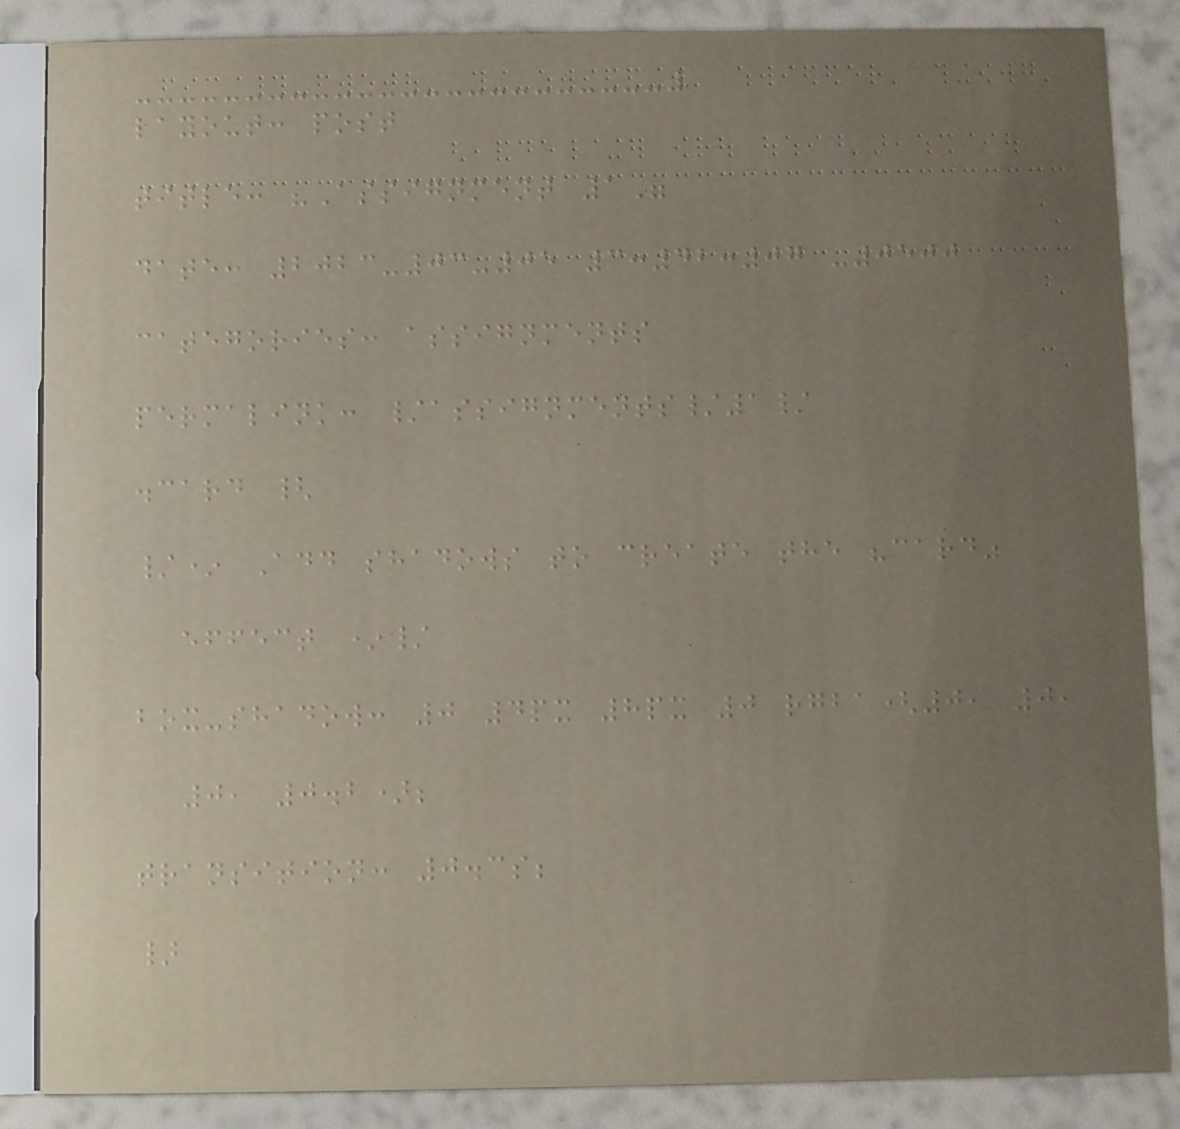layout: post
title: "Assignment 1"
date: 2023-03-05 3:42:07 -0500
categories: assignments
permalink: /assignments/1/
.card {
/* Add shadows to create the "card"
effect */
box-shadow: 0 4px 8px 0 rgba(0, 0,
0, 0.2);
transition: 0.3s;
}
